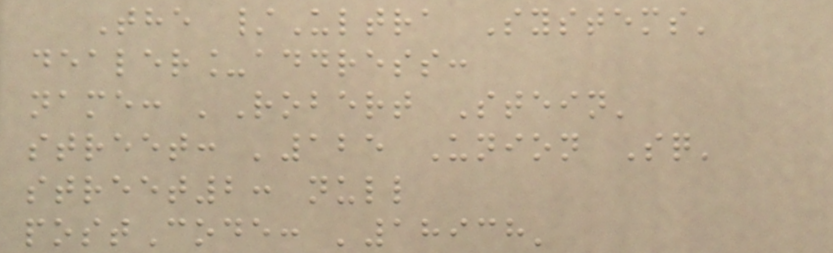The /Ultra Systems'
dealer_address:
name: 'Robert Stein'
street: '125 Union Sq'
street2: null
postCode: '18938'
